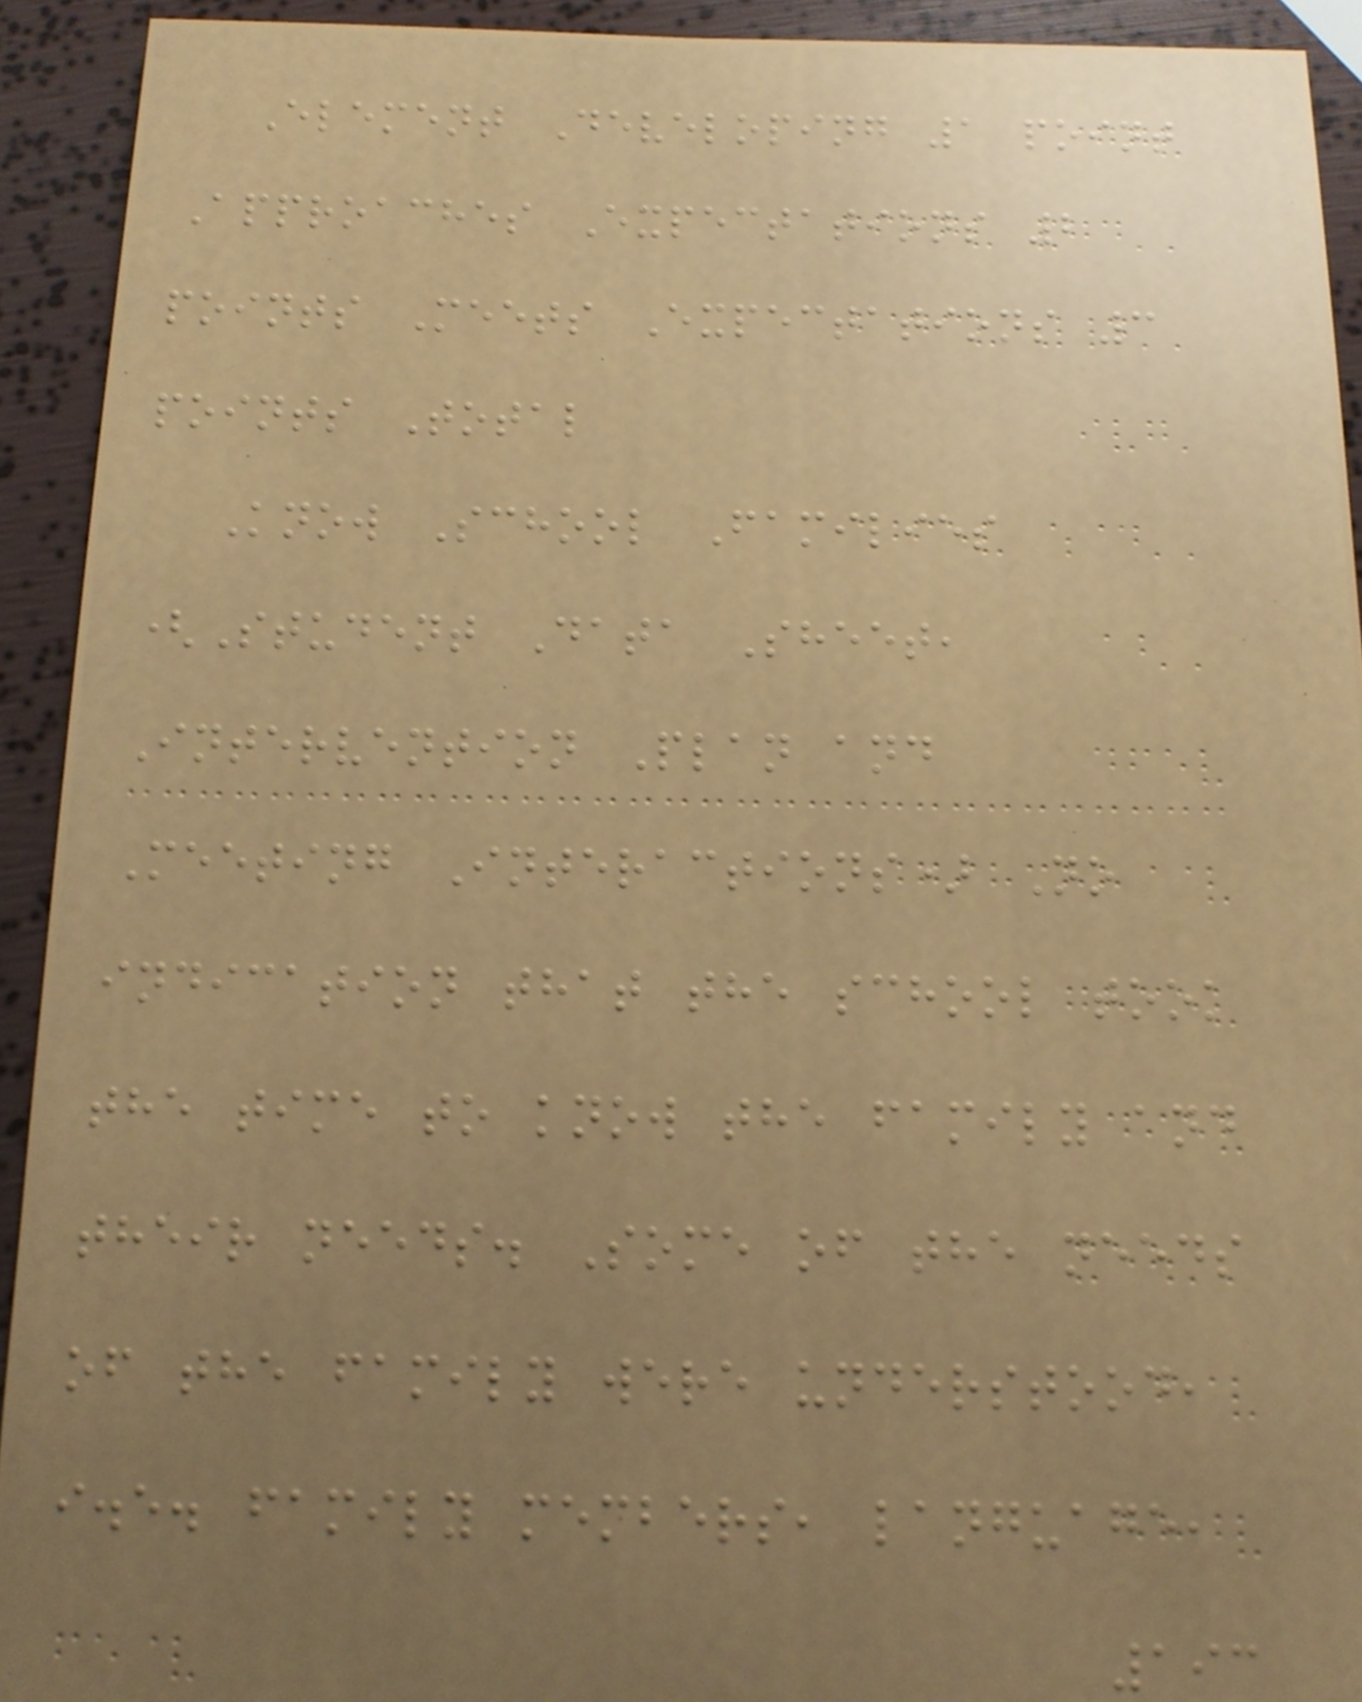Element Developing 1 point
Approaches Expectations 2
points Meets Expectations 3
points Total
Know School Families
(Student Data Sheet,
Intervention Plan and
Meeting Interactions) No
indication that the school took
the time to know the family and
their needs. Some of the needs
of the family were understood,
i.e. family members, language,
193
